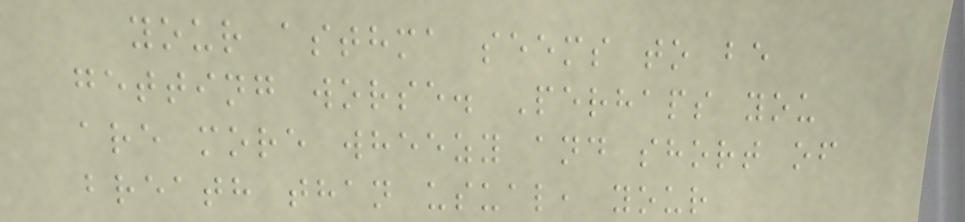your asthma seems to be
getting worse. Perhaps you
are more wheezy and short of
breath than usual, your
